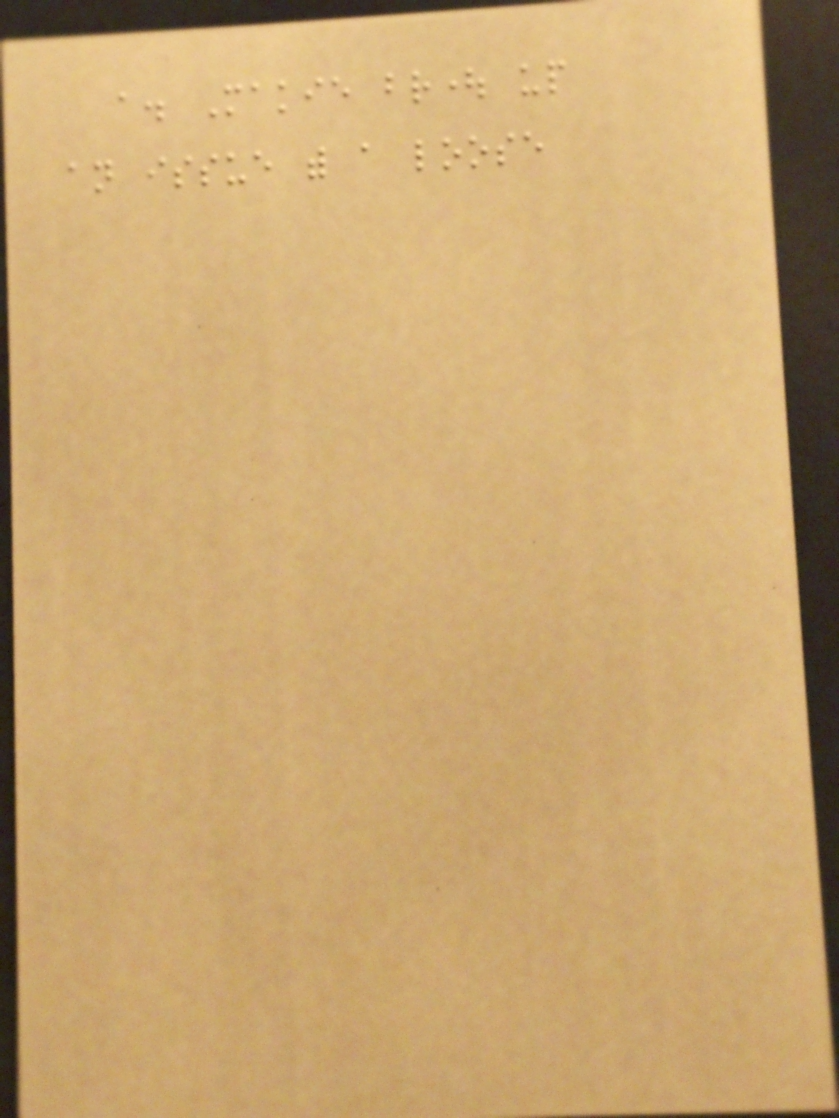a. Makie brought up
an issue with a loose
